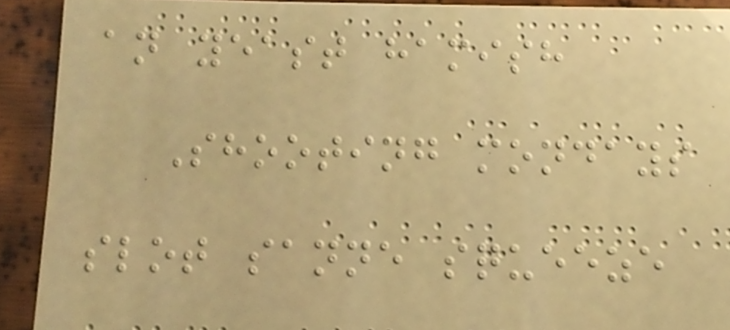an yeast hamish
Shooting mondays
slot sanne squeeze
